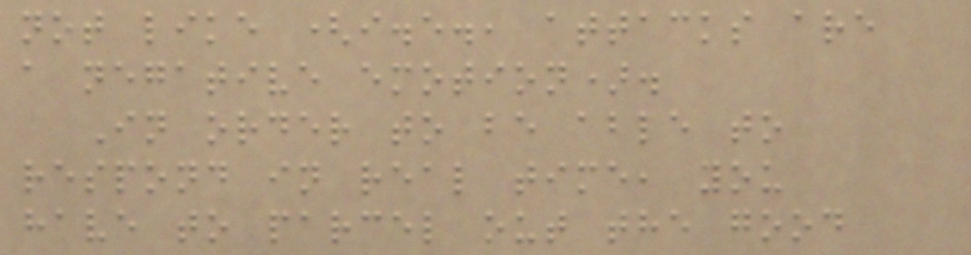not like (i.e., attacks are
a negative emotion).
In order to be able to
respond in real time, you
have to parcel out the good
